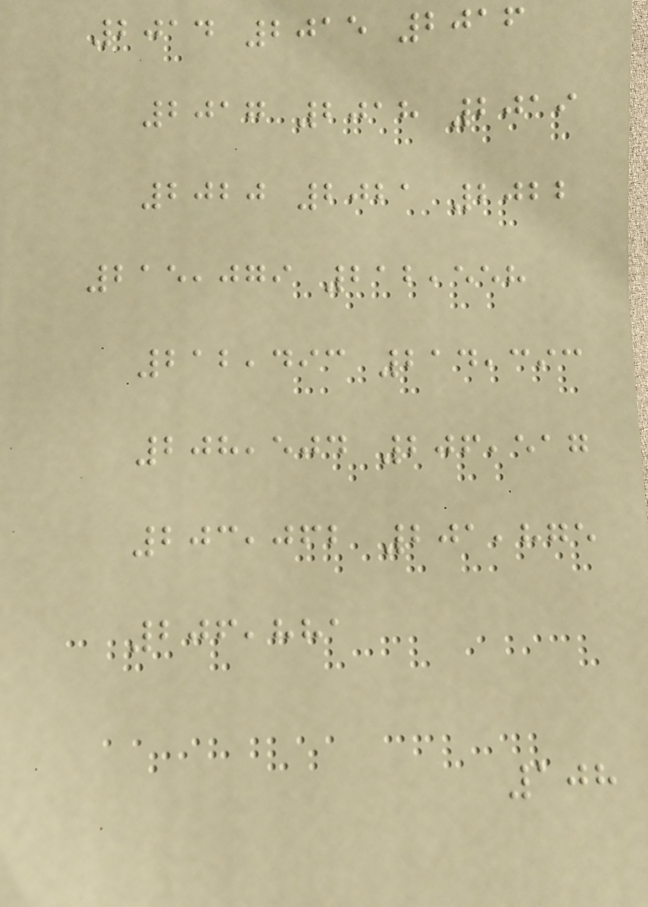2014 2015 2016
2017 2018 2019
2020 2021 2022
215,079 212,558
212,493 214,393
208,504 206,517
203,062 201,875
206,881
108
